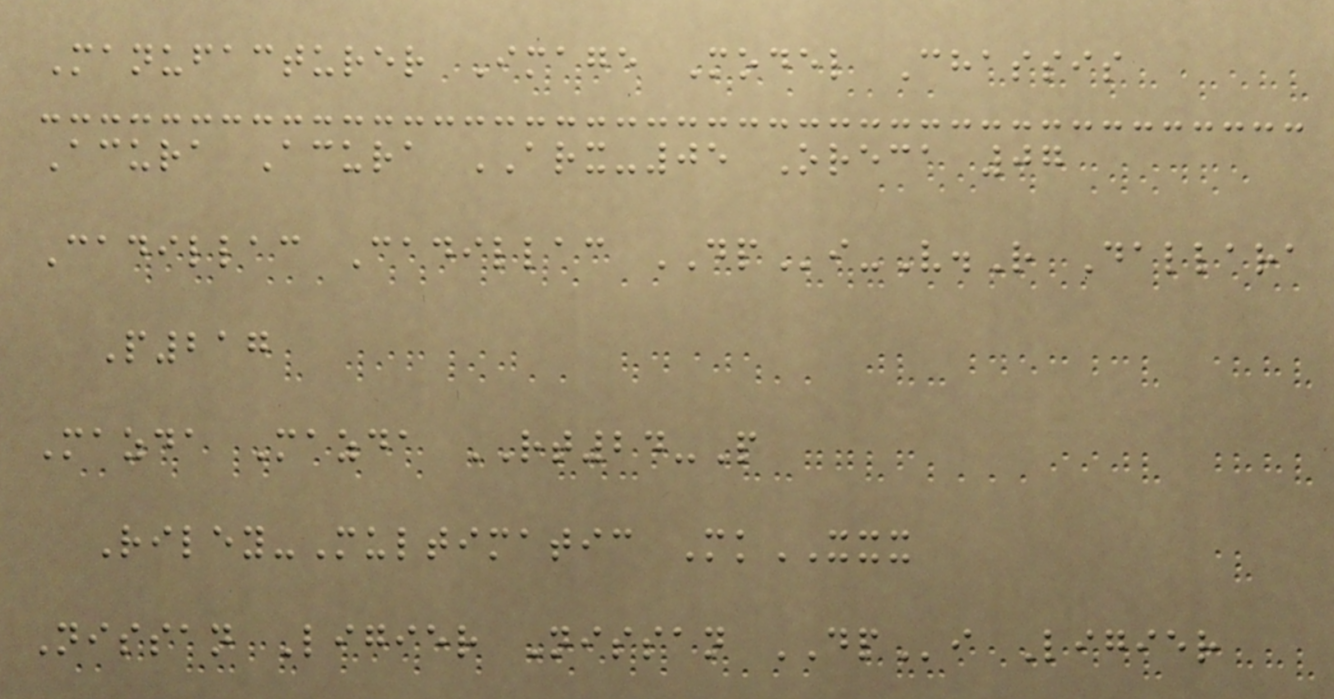Manufacturer Image Model Chassis
Acura Acura ARX-05 Oreca 07
Cadillac Cadillac DPi-V.R Dallara
P217
Mazda Mazda RT24-P
Riley-Multimatic MkXXX
Nissan Ligier Nissan DPi Ligier
